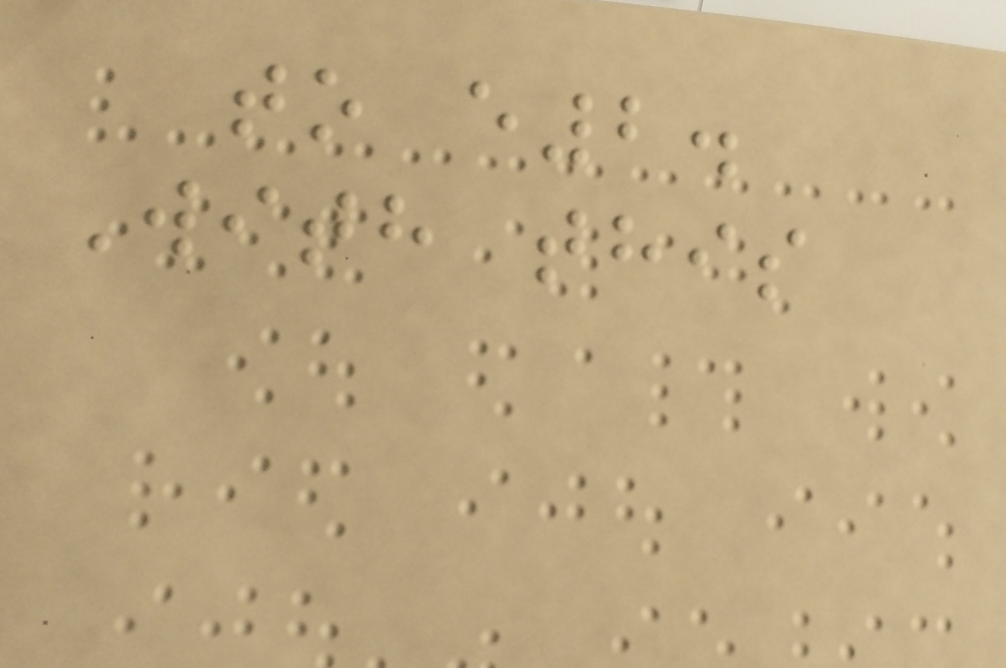to e2.
With this
